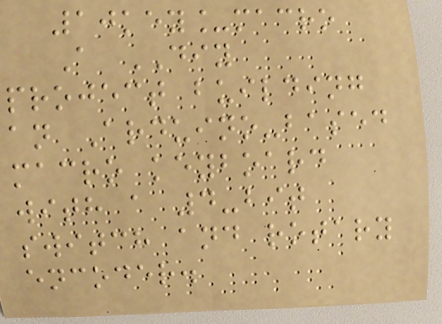10key_macro
A DIY
project building
an Arduino-based
macro keyboard
with a 4-bit
switch and rotary
encoder.
